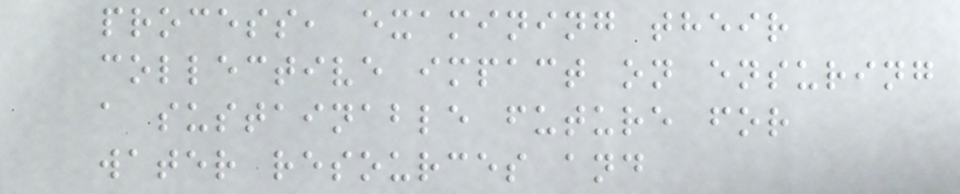process, examining their
collective impact on ensuring
a sustainable future for
water resources and
